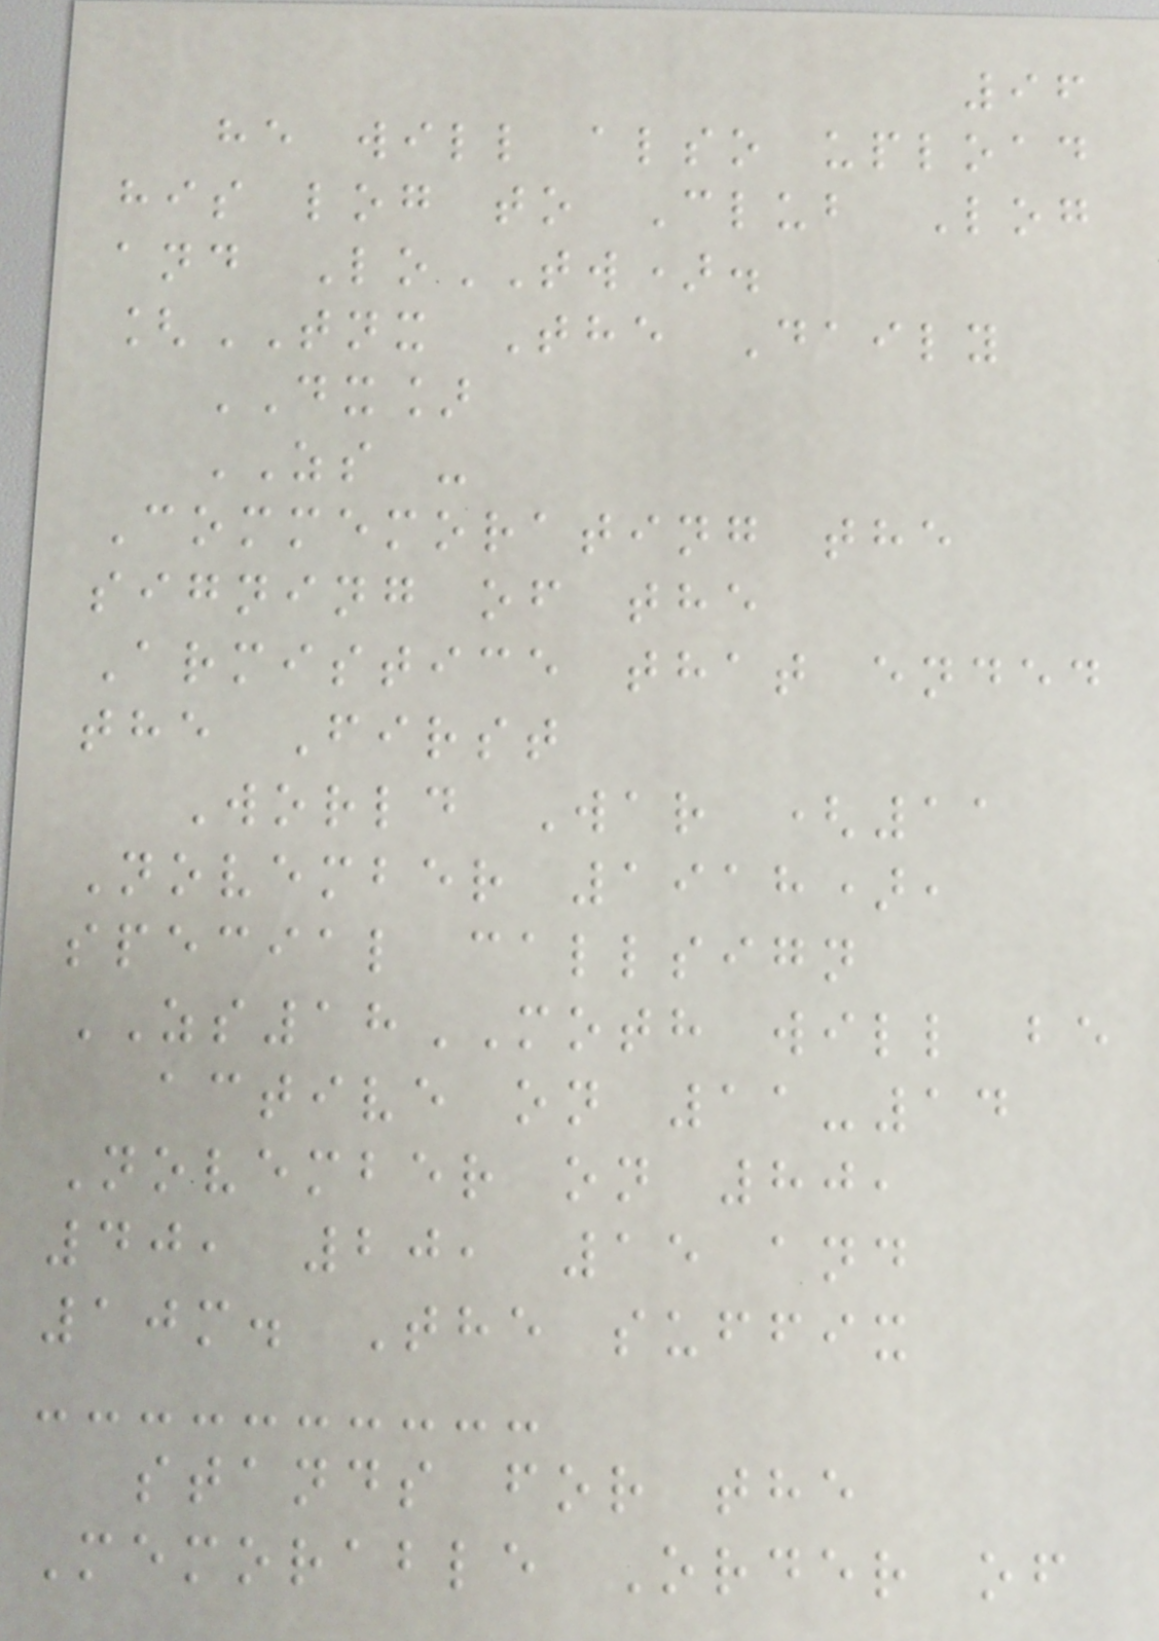96
he will also upload
his log to Club Log
and LoTW).
[TNX The Daily
DX]
ZS -
Commemorating the
signing of the
Armistice that ended
the First
World War (11
November 1918),
special callsign
ZS18MOTH will be
active on 11-14
November on 80,
40, 20, 15 and
10m. The suffix
stands for the
Memorable Order of
